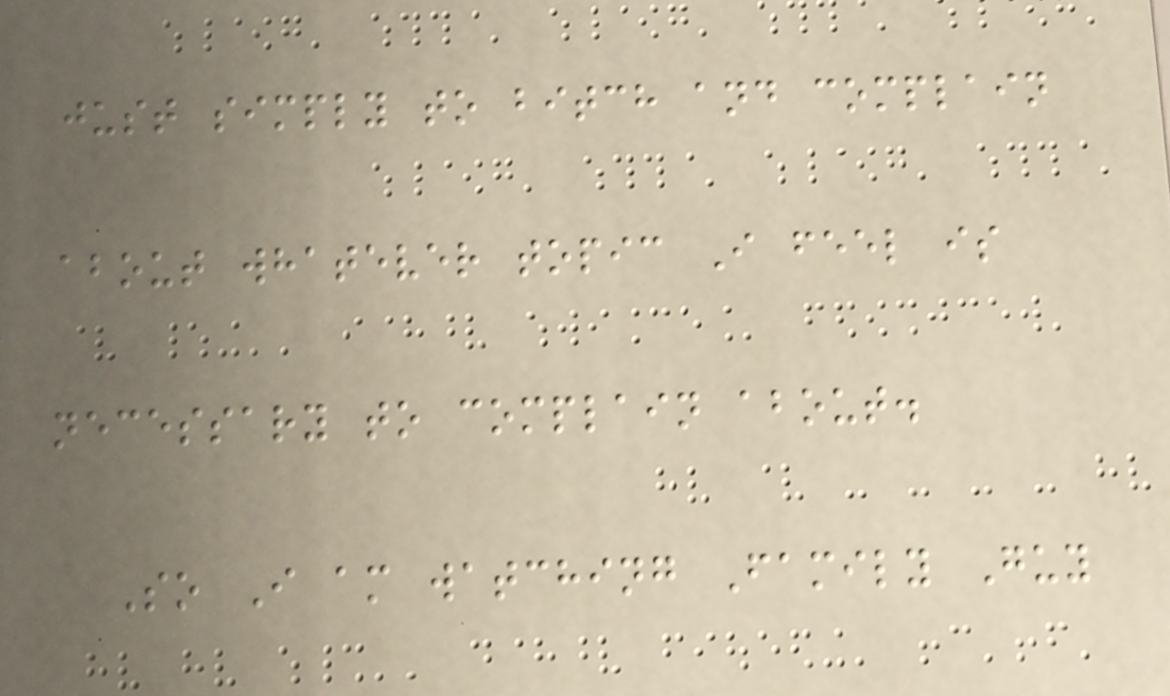just simply to bitch and complain
about whatever topic I feel is
necessary to complain about.
So I am watching Family Guy
